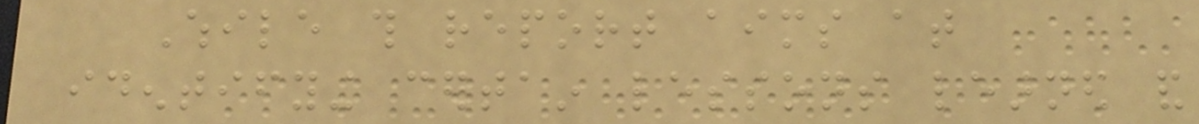While this report aims at
identifying certain lessons learned and
